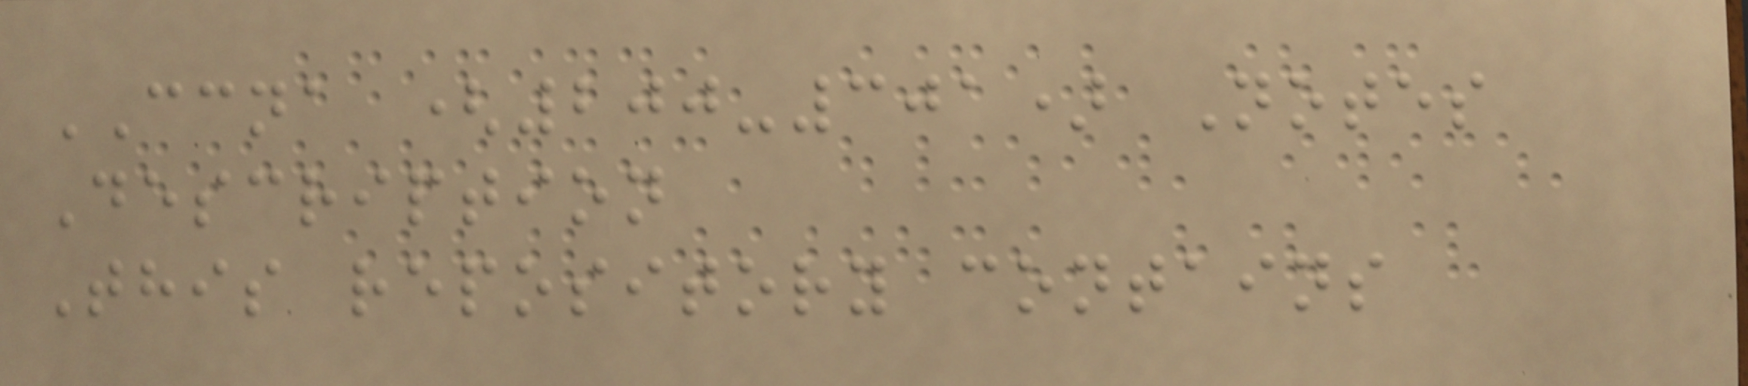CCNA (200-301) Notes
Description
This repository contains
